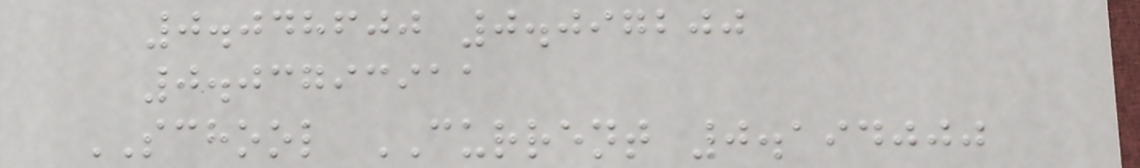0.048600 0.097200
0.03793911
SCHOOL CURRENT 0.194000
